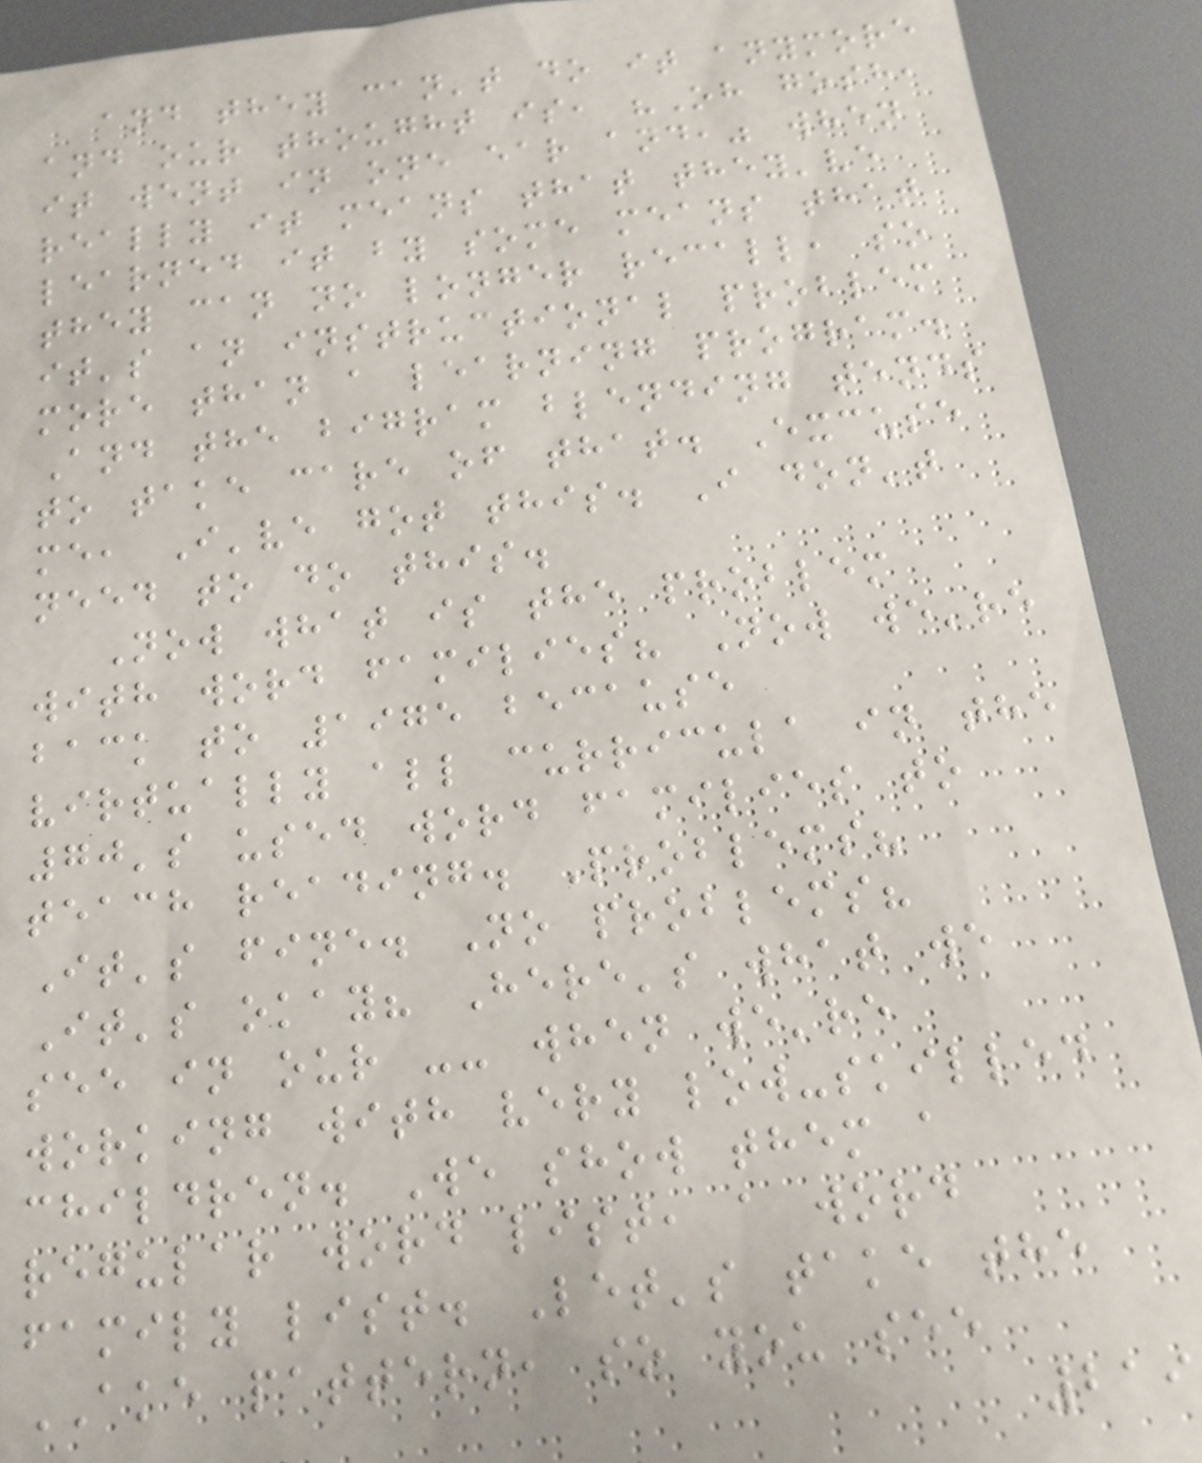and they can't do it anymore
and our thought is, "Oh gosh,
it went in one ear and," when
really it means that they've
learned it by some means that
they can no longer recall, so
it's an instructional problem
more than a learning program.
And the bigram blending tends
to take care of that. Excuse
me, I've got this. I don't
need to do this.
Now what is the problem
with word families? Now we're
back to 1975 because
virtually all curricula in the
70's used word families to
teach reading. Problems?
It's fine. No problems?
It's okay? Here's what we
see in our -- when we're
working with very low-skilled
children. We show them a
regular word list, a word
family list. Let's take the
AKE pattern, so you see
219
